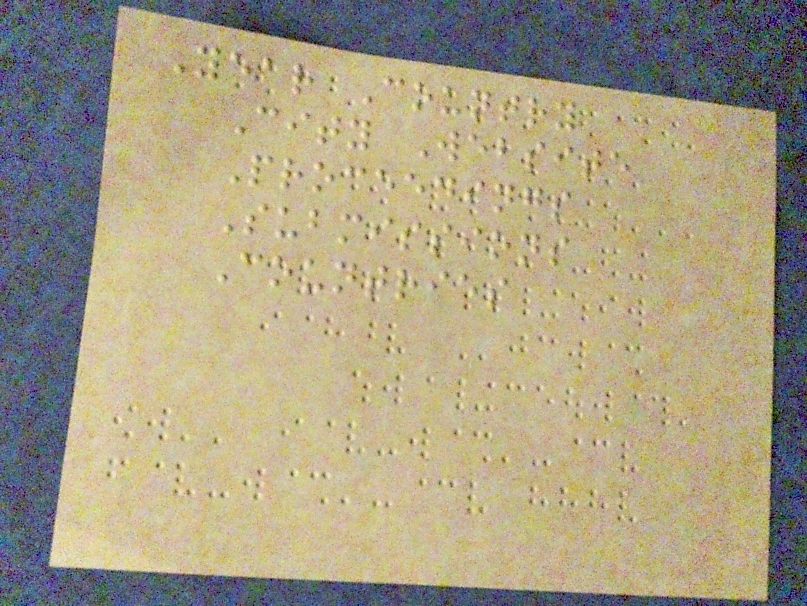Year Country
City Website
Proceedings
Submissions
Countries
